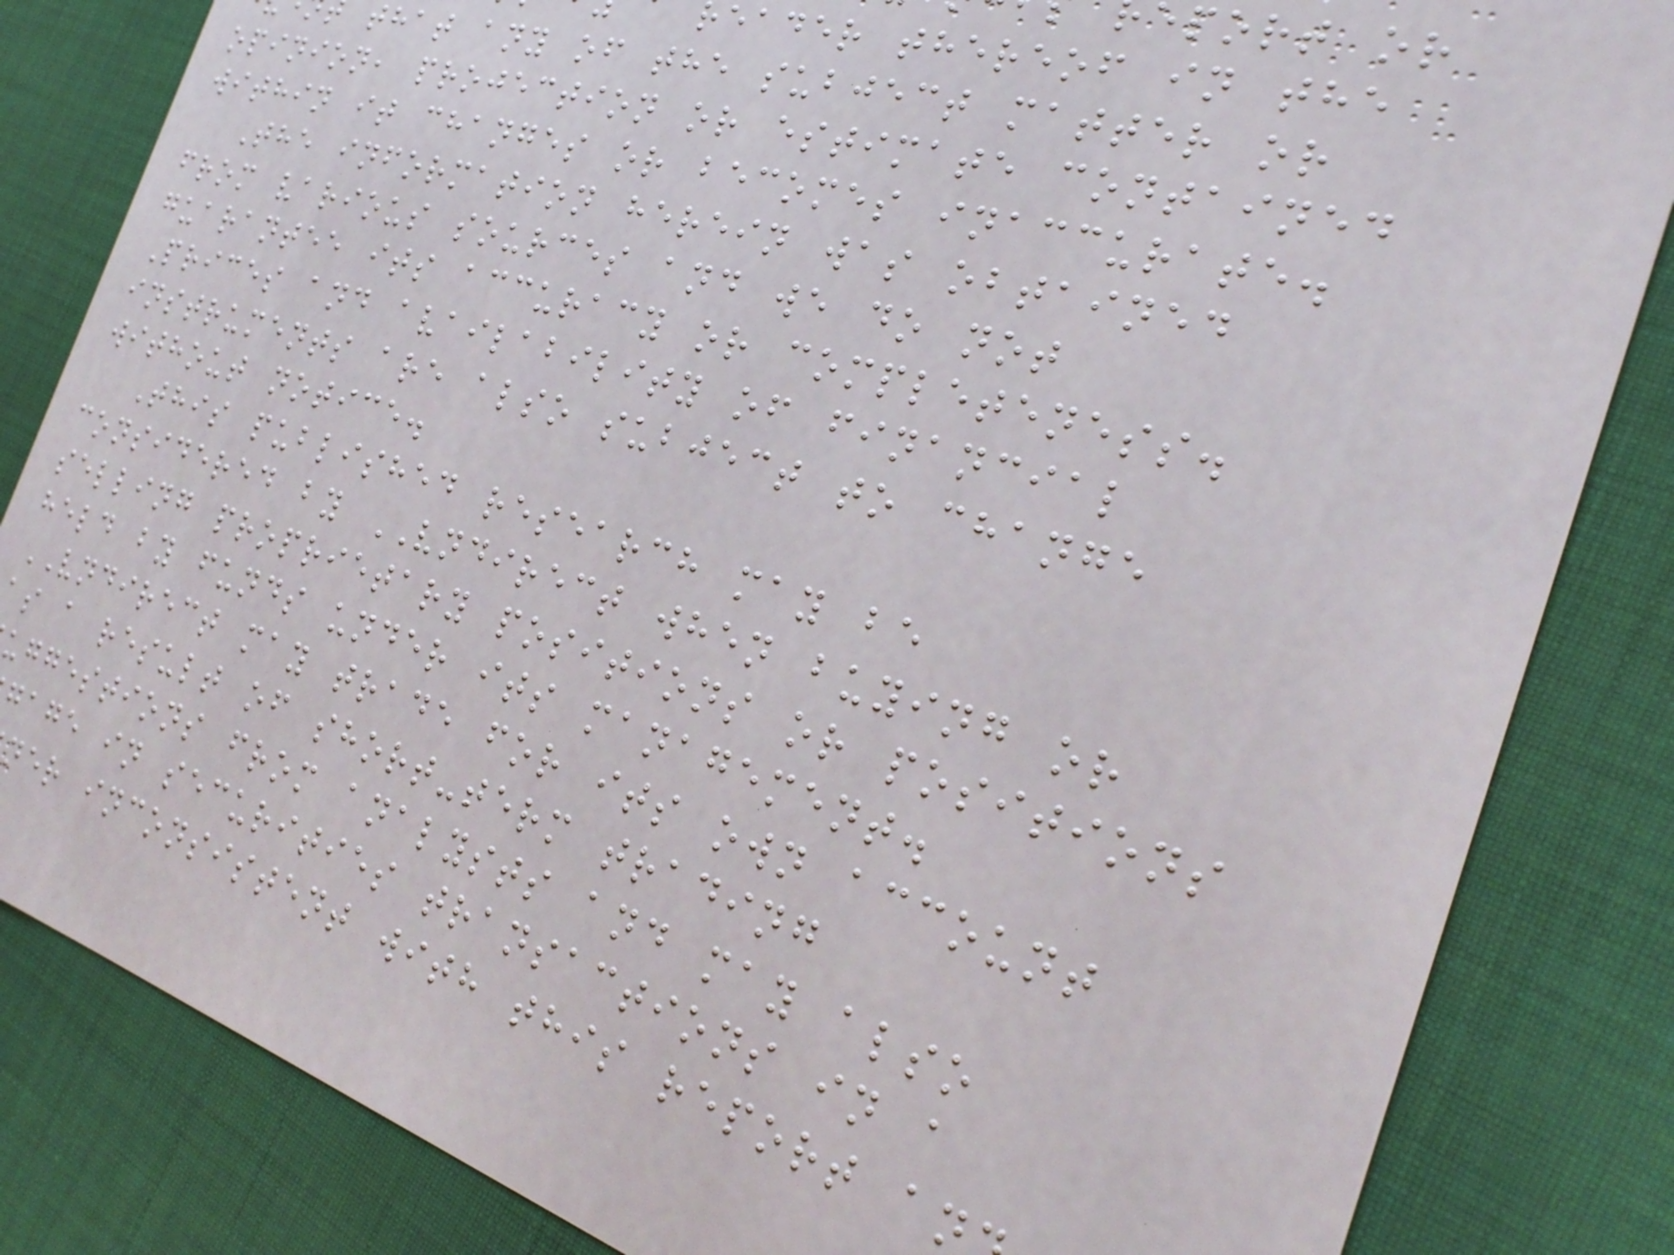reader thereof in the
that any of the subject matter or
opinion, projection or estimate contained
within it changes or becomes inaccurate.
The information herein was obtained
from various sources and we do not
guarantee its accuracy or completeness.
Prices and availability of financial
instruments are also subject to change
without notice.
This published research may be
considered by VNDIRECT when buying or
selling proprietary positions or positions
held by funds under its management.
VNDIRECT may trade for its own account
as a result of short-term trading
uggestions from analysts and may also
gage in securities transactions in a
ner inconsistent with this report an
